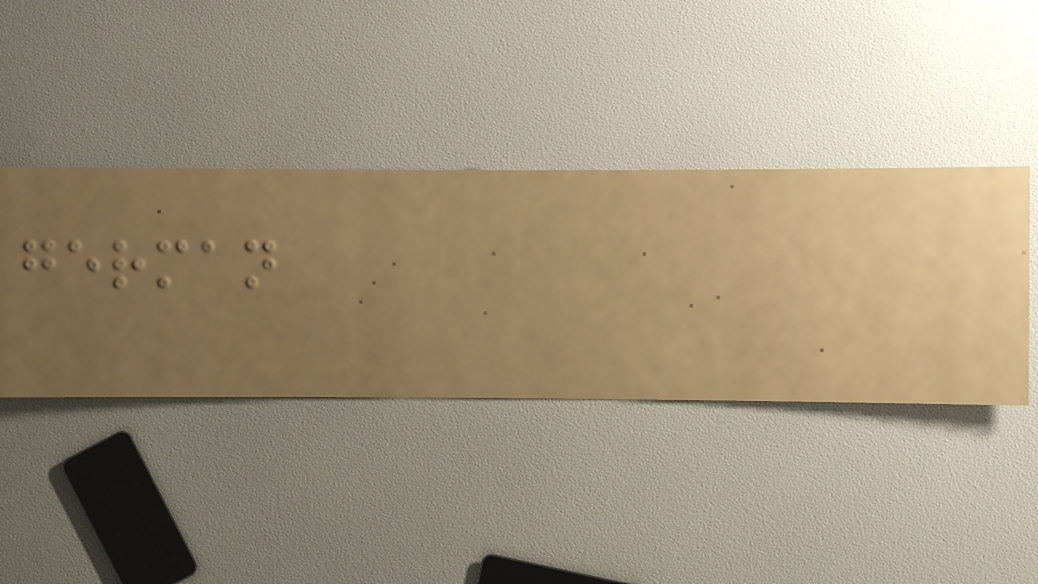german
